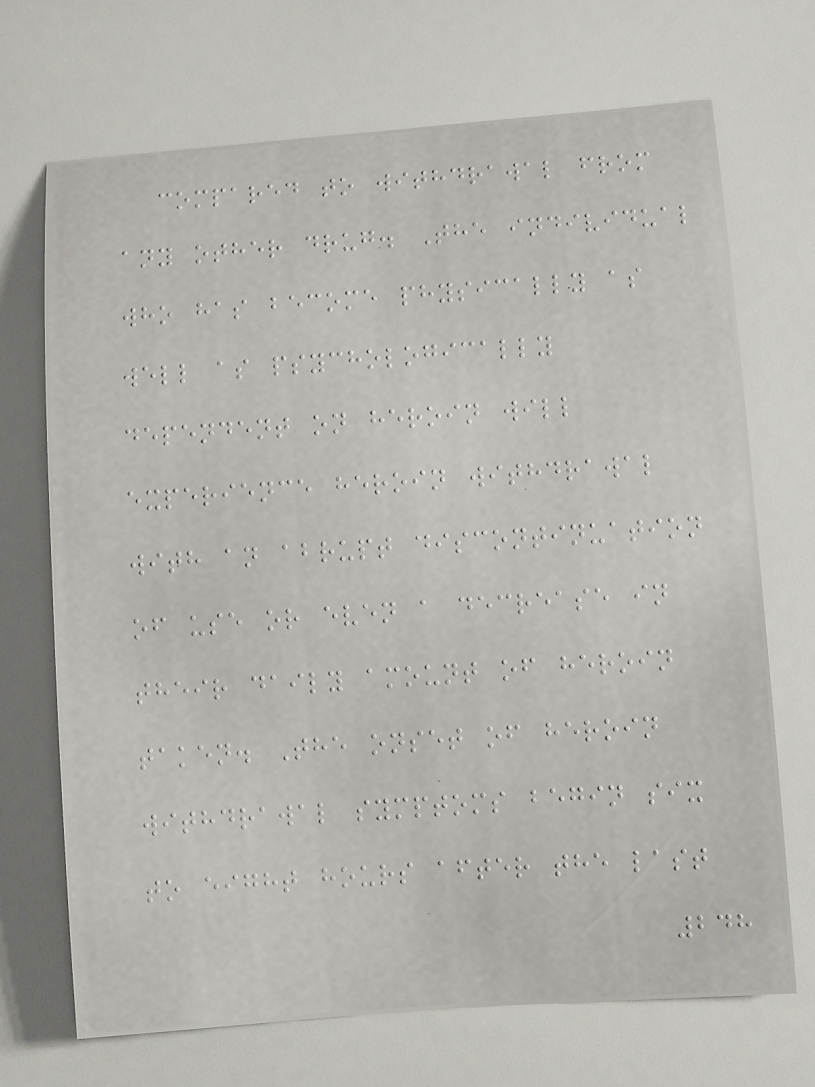compared to withdrawal from
any other drug. The individual
who has become physically as
well as psychologically
dependent on heroin will
experience heroin withdrawal
with an abrupt discontinuation
of use or even a decrease in
their daily amount of heroin
taken. The onset of heroin
withdrawal symptoms begin six
to eight hours after the last
248
